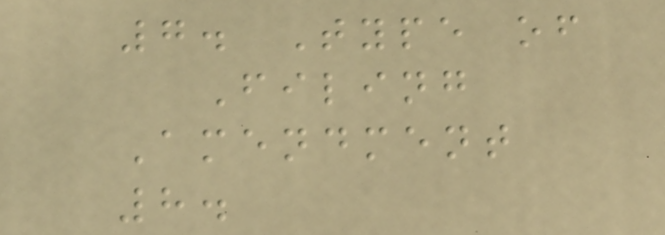7. Type of
Filing
Amendment
8.
